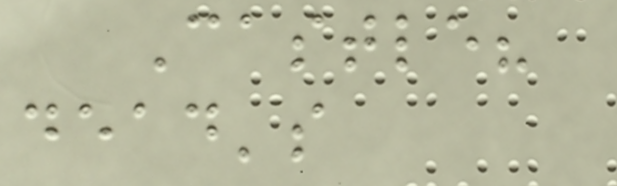Castle?
dead's
